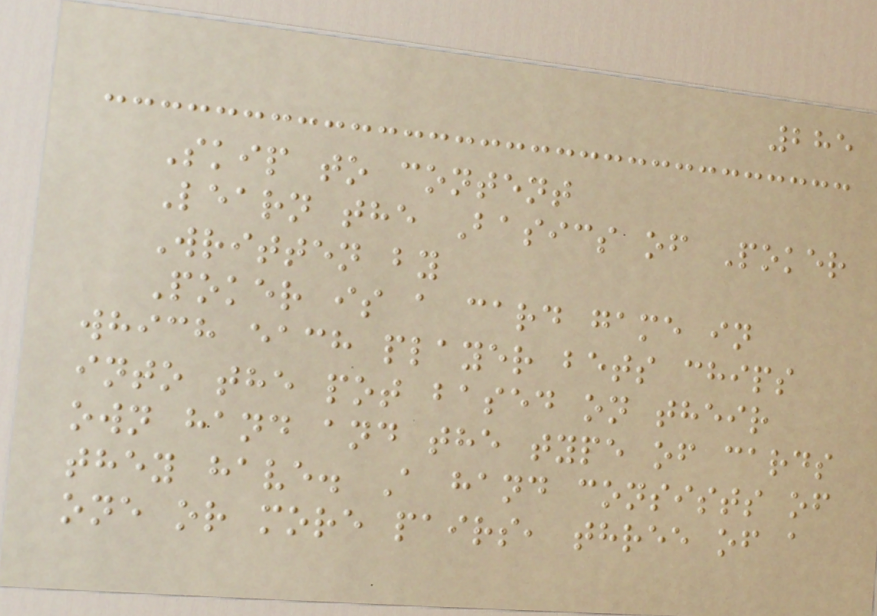285
Skip to content
Learn the Basics of Poker
Written by
Poker is a card game in
which each player bets chips
into the pot based on their
own hand and the type of cards
they have. A hand consists of
one or more pairs, three of a
